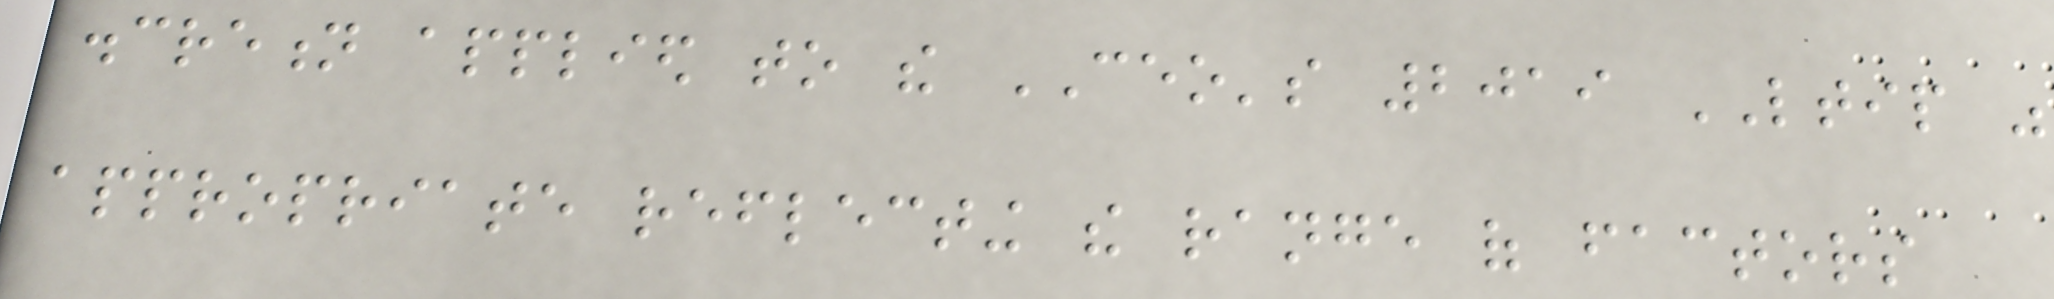discretion applied to the CEO's 2019 LTIP was
appropriate reflecting the range of factors
